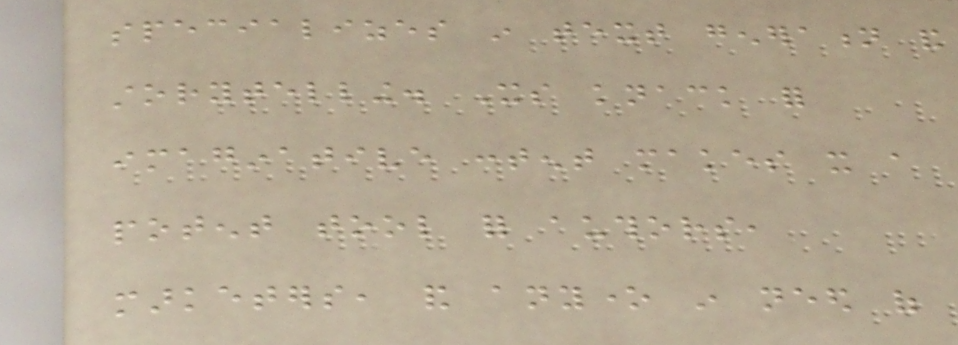specializes in text generation and
storytelling. Its knack for
imaginative content makes it a
potent tool for authors,
marketers, and anyone in need of
